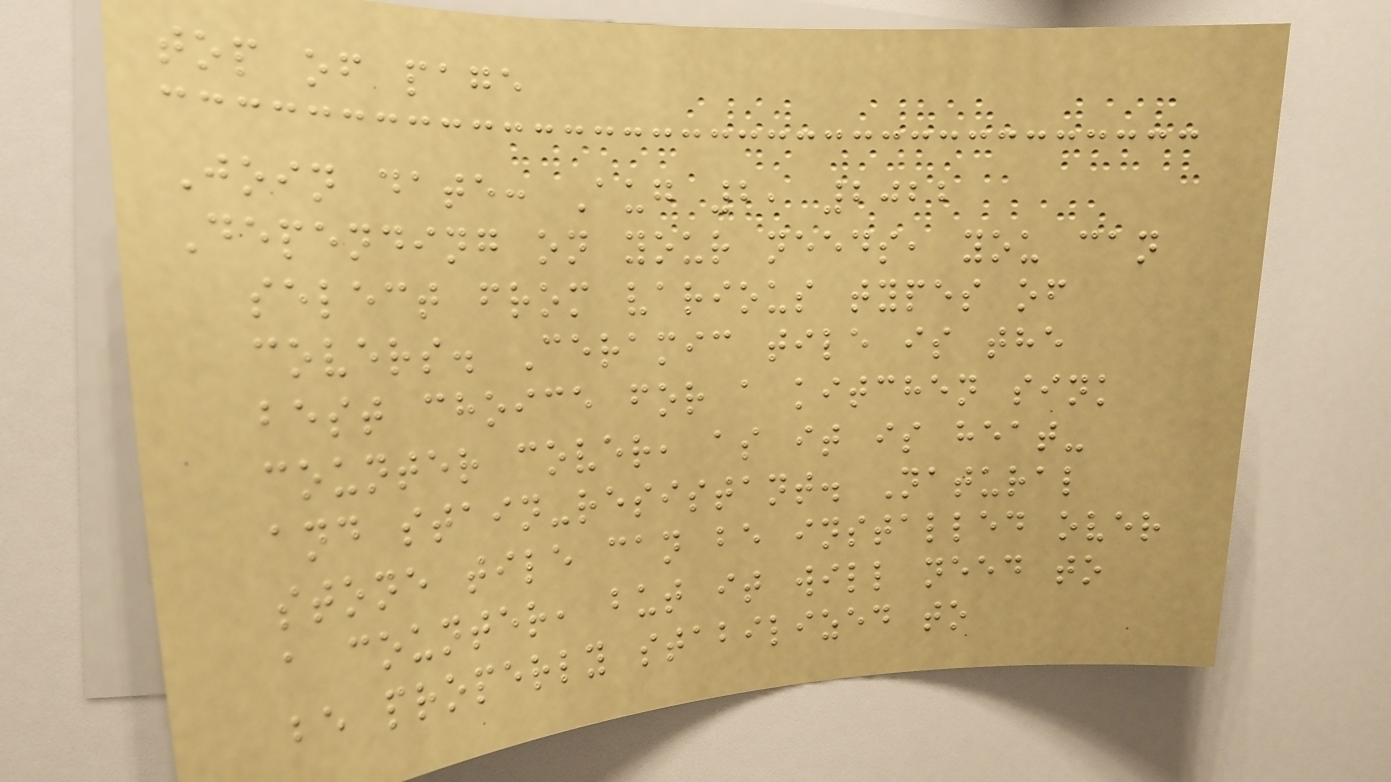top of page
Join date: Aug 2, 2022
Depending on your needs, you can
select from various types of
covers. Ceramic tile is the
best choice for a kitchen sink
counter cover, as it is heat-
and stain-resistant. Natural
stone tile can be installed over
a counter, but it will need to
be properly stabilized to
